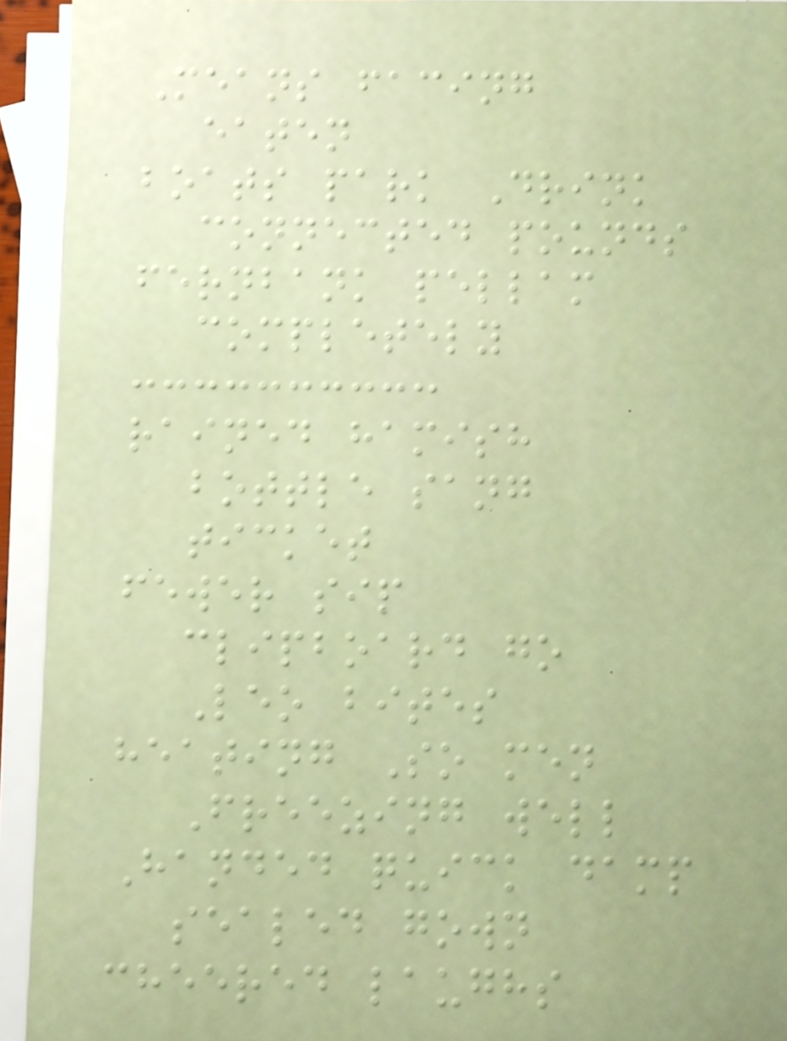Means facing
eaten
boats park Drink
connected pounds
fernbank pellam
completely
rained hamish
bottle sang
ticket
fewer sip
clipboard go
Leo bites
heating So men
Freezing well
Handed quick damp
sealed gown
cheered laughs
